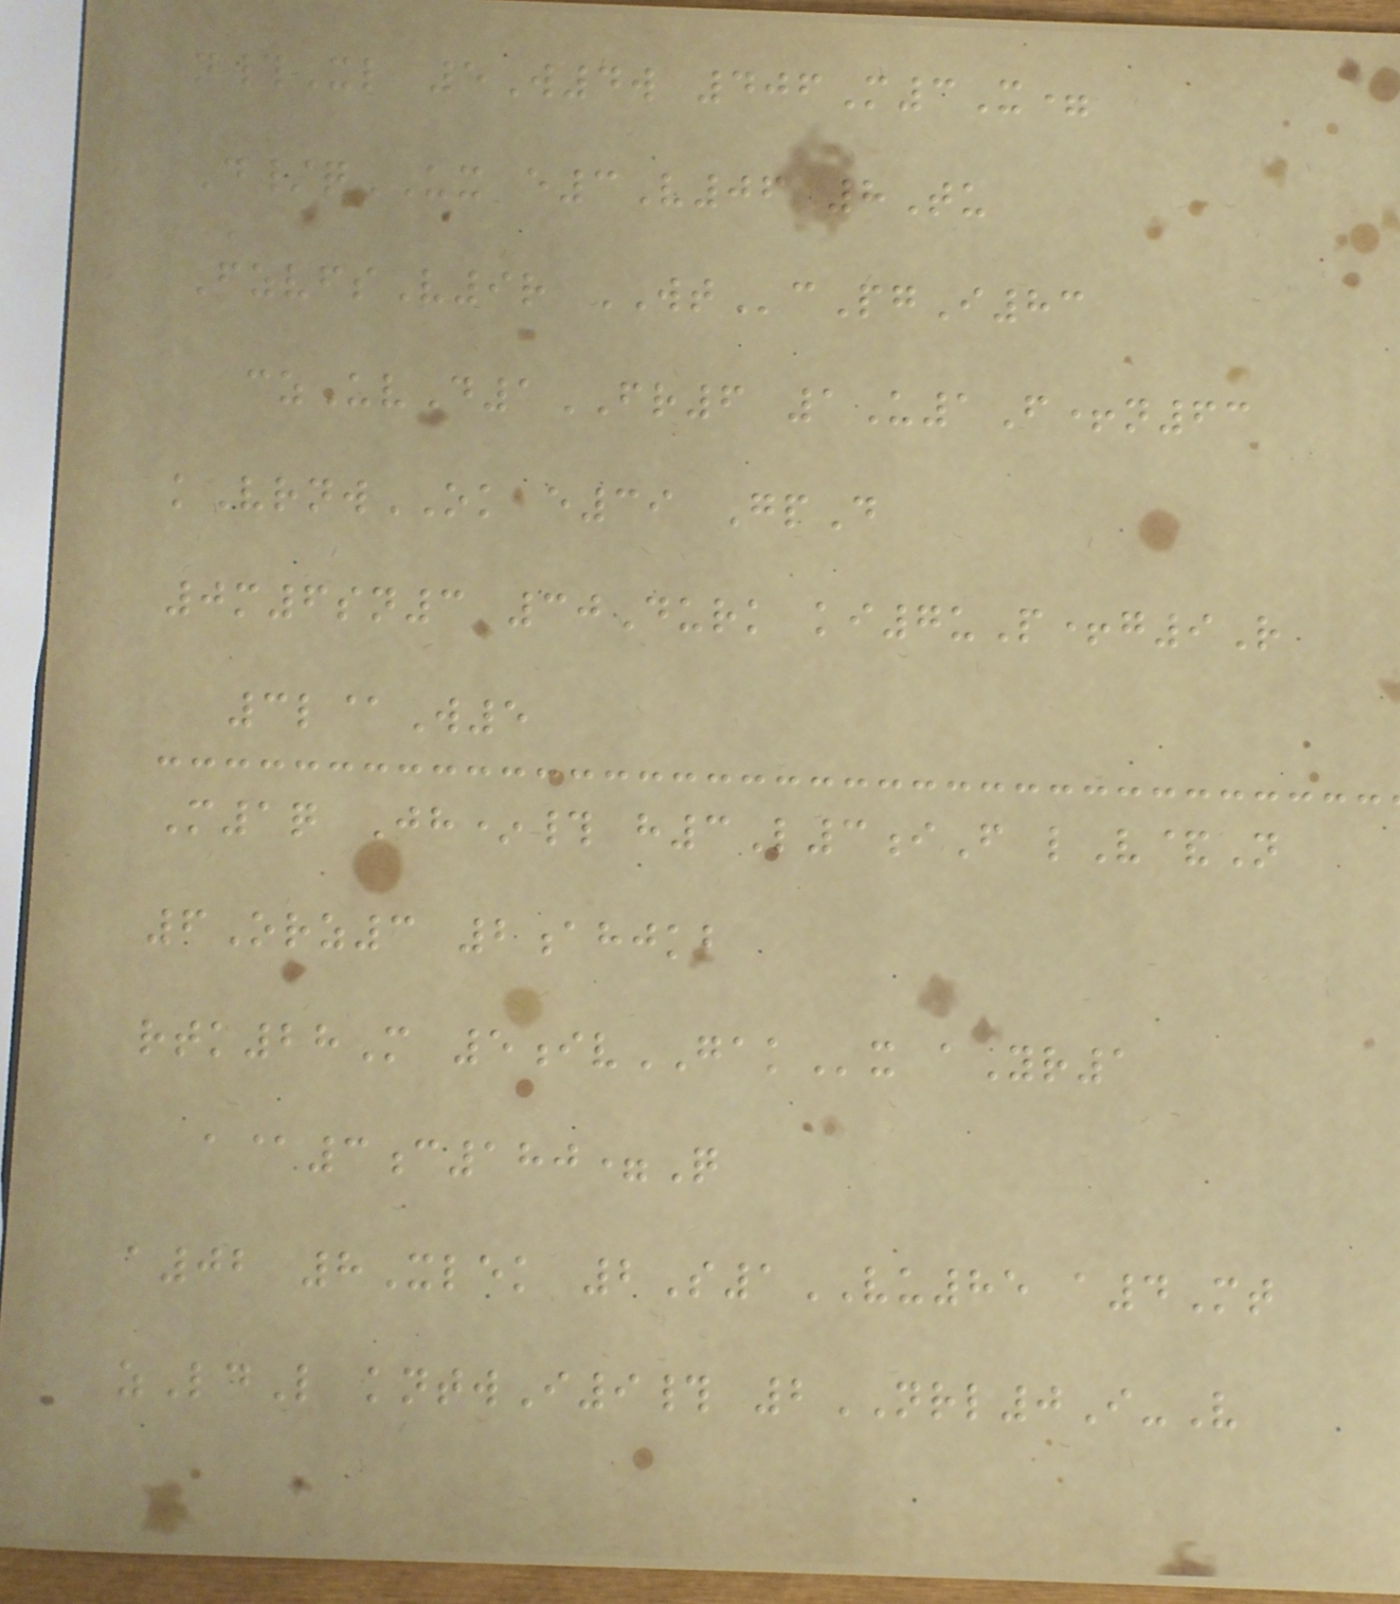n#Xl 5W4w 406M3X=
D/qUX e3V06 8Tu
FzvfsV9r WTcPgI83
czUvD1FR6 1U1F+n63
kVrnwOK e39 GpD
0m6sn3 30Durk ki7uP+g9R
3l@W5
M1q Jh*# h3L3iF lV&N
6Orz3 2ahjkb
rtk28M 5ivGAKx aYr1
a@3c180=Q
a02 8Xlek 2S1VU85 a4Mt
zLdL kntwI9# 2NRL0I-V
